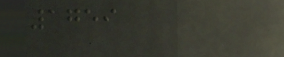1759
